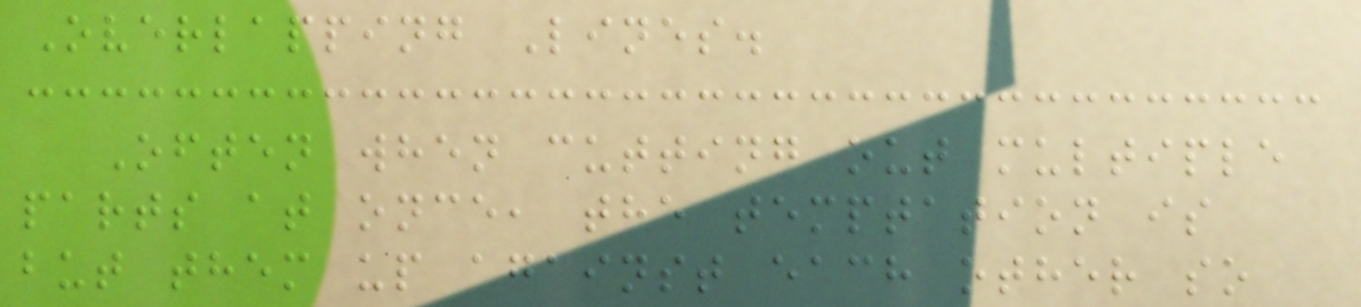Overlapping Lines.
Often when cutting out multiple
parts at once, the temptation is
but them up against each other so
